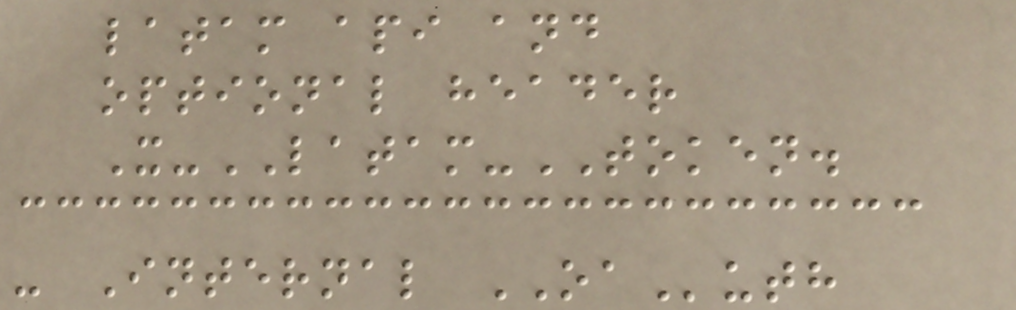latam api and
optional header
X-LATAM-TOKEN.
- Internal OAuth
